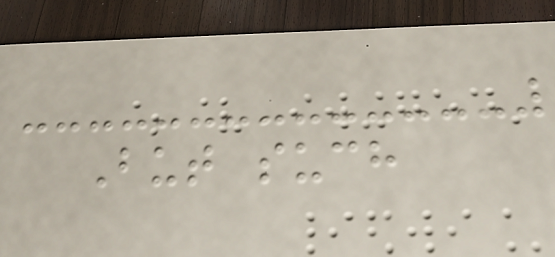But such
